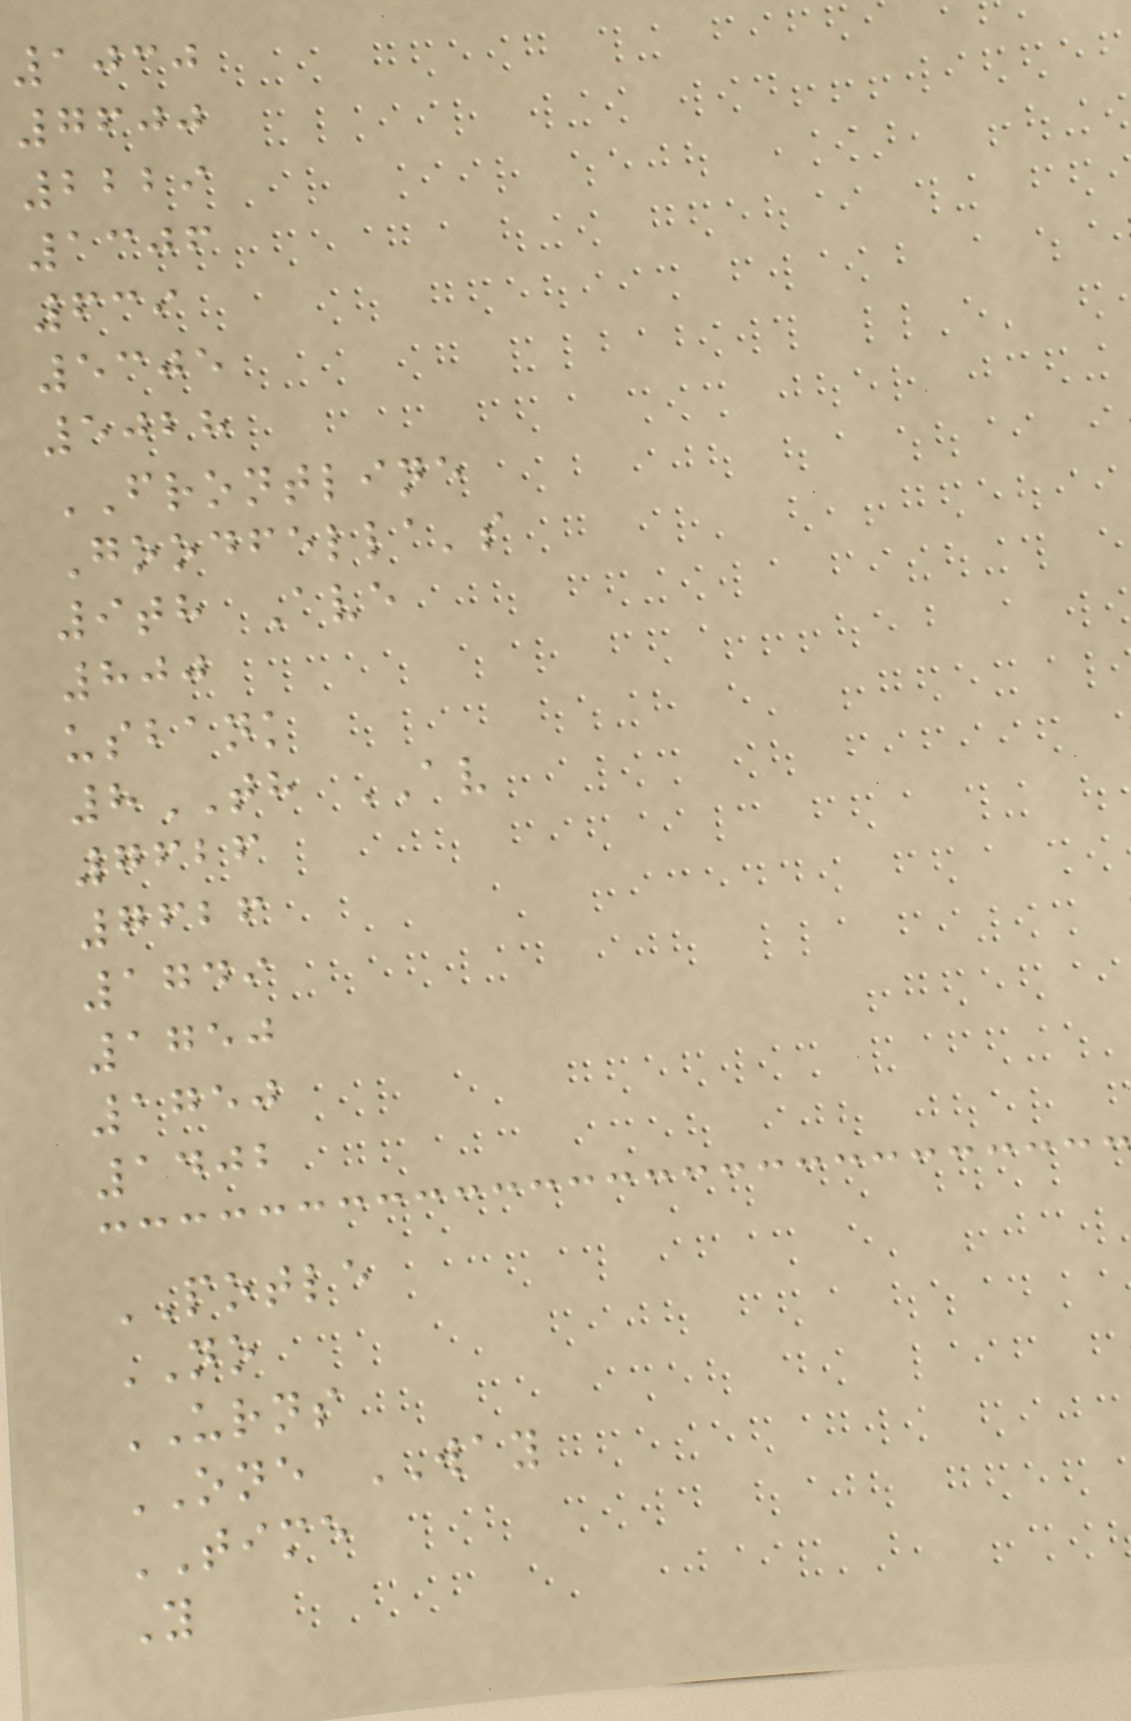1030
7600
2229
1306
639
5305
5028
FRONTLINE
Goodfella's
9th Ave
800
usbank
8TH AV
7626
7626
1749
1750
1750
1402
POTLE
NO
URNS
ONE WAY
TIME
Y
